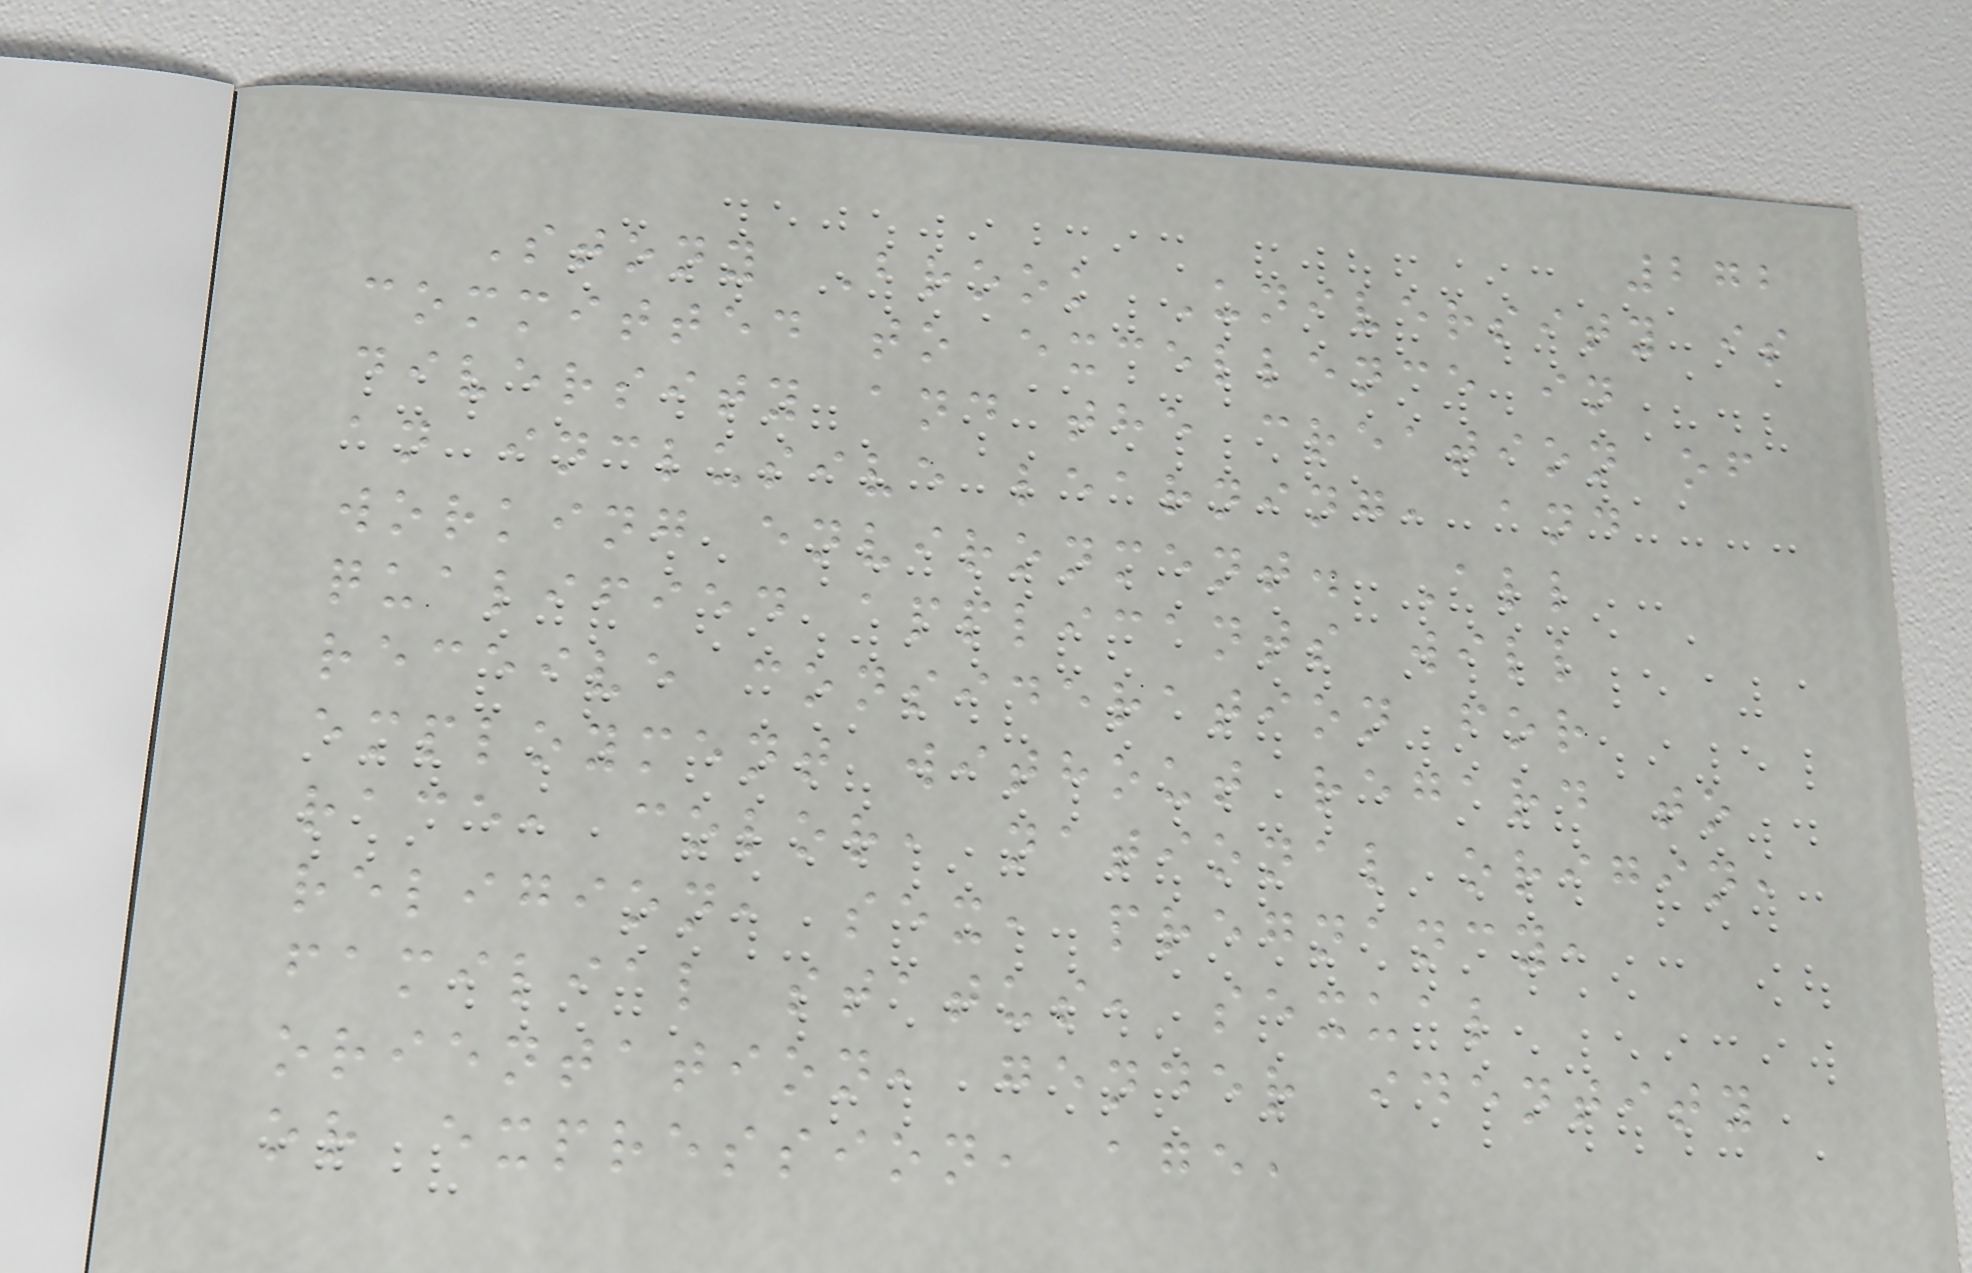272
Stony Brook University is
committed to excellence in
diversity and the creation of
an inclusive learning, and
working environment. All
qualified applicants will
receive consideration for
employment without regard to
race, color, national origin,
religion, sex, pregnancy,
familial status, sexual
orientation, gender identity
or expression, age,
